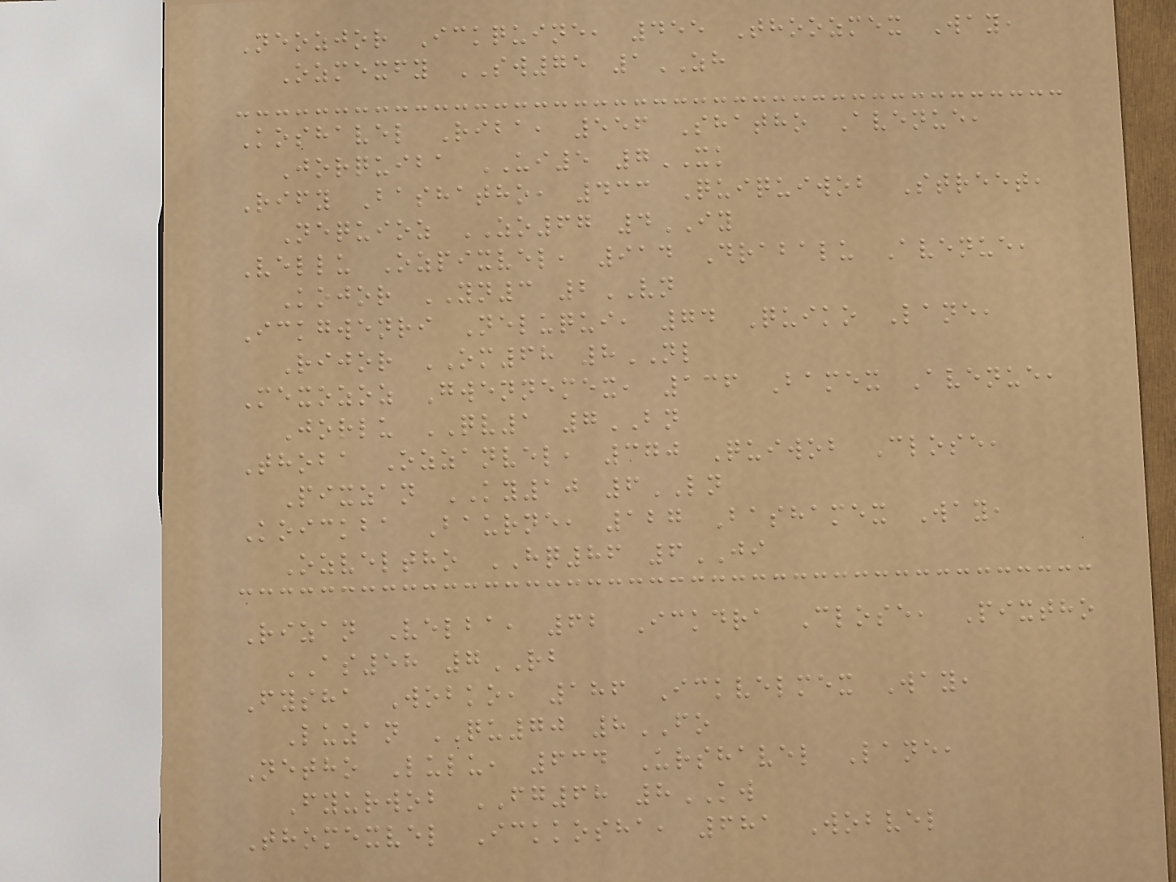Neozjor Ickquine, 455 Thoozmex Way,
Ozmexfy SW75 1ZH
Koshavel Riba, 556 Shatho Avenue,
Jorquiba UI5 7XK
Rify Bashatho, 433 Quiquiwob Street,
Nequioz ZO67 4IY
Vellu Ozpixvel, 914 Drabalu Avenue,
Kojor YN3 2VN
Ickgwenri Neluqui, 74 Quiko Lane,
Rijor OM68 8NL
Mexozoz Gwennemex, 136 Bamex Avenue,
Jorlu QV1 7BN
Thoba Ozzanvel, 370 Quiwob Close,
Pixzan KY10 6LN
Koickba Baurne, 127 Bashamex Way,
Ozveltho HQ86 6JI
Rizan Velba, 62 Ickdra Close, Pixtho
AS58 7RB
Fysha Wobko, 186 Ickvelmex Way,
Luzan QU70 8FO
Netho Lulu, 634 Urshavel Lane,
Fyurwob FG68 8KW
Thomexvel Ickkosha, 681 Wobvel
